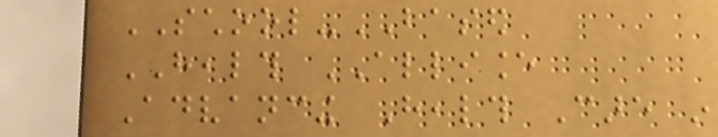SCHOOL-BASED
HEALTH ALLIANCE
Advancing Health Care in
